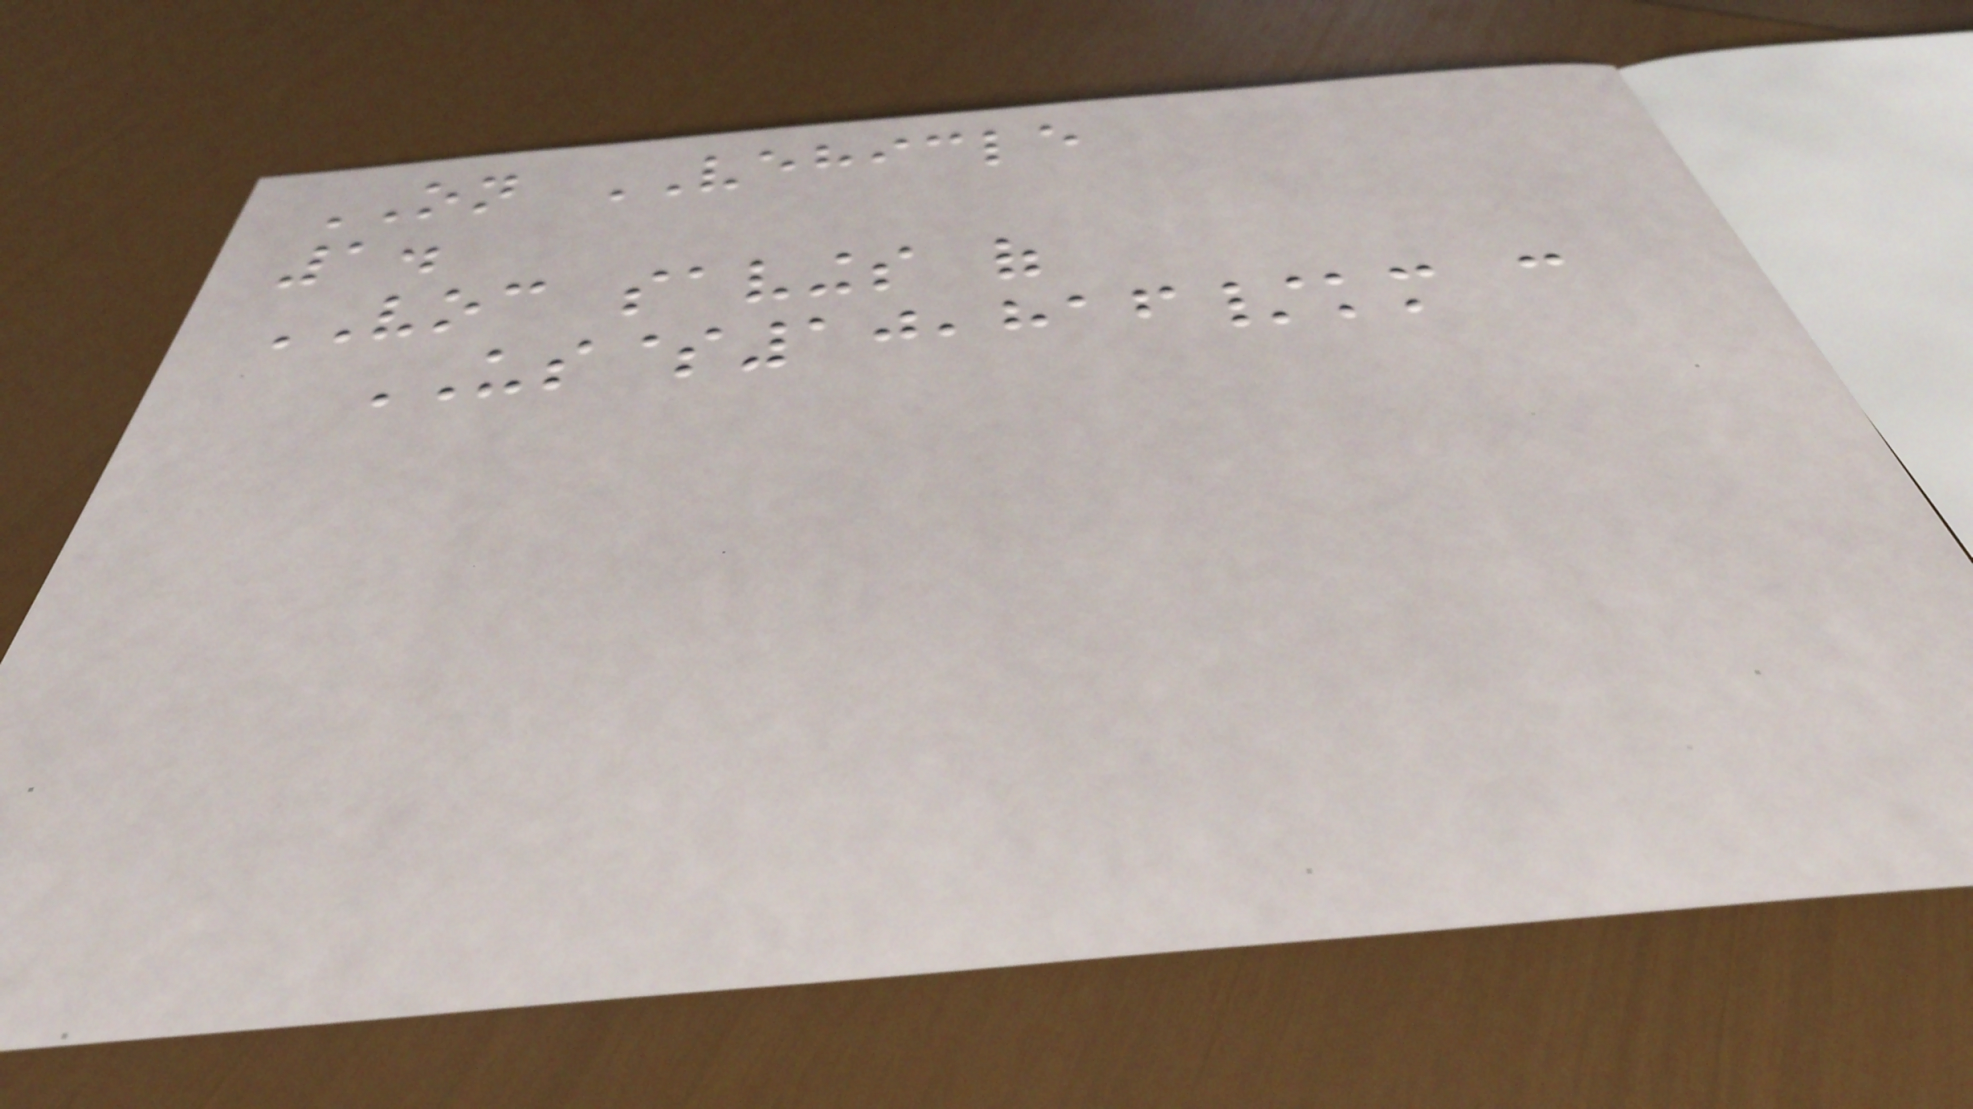ON VEHICLE
1.
VOC savings of
US$10,816/km can
